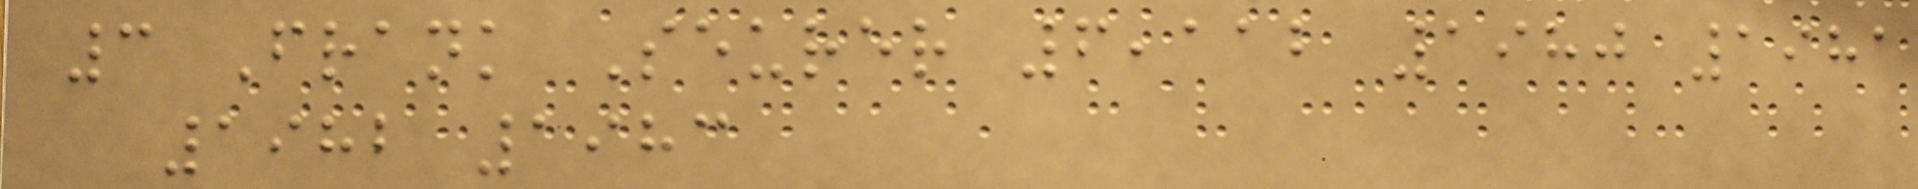3 Frank Seurer 6,112 1980 1981
1982 1983
